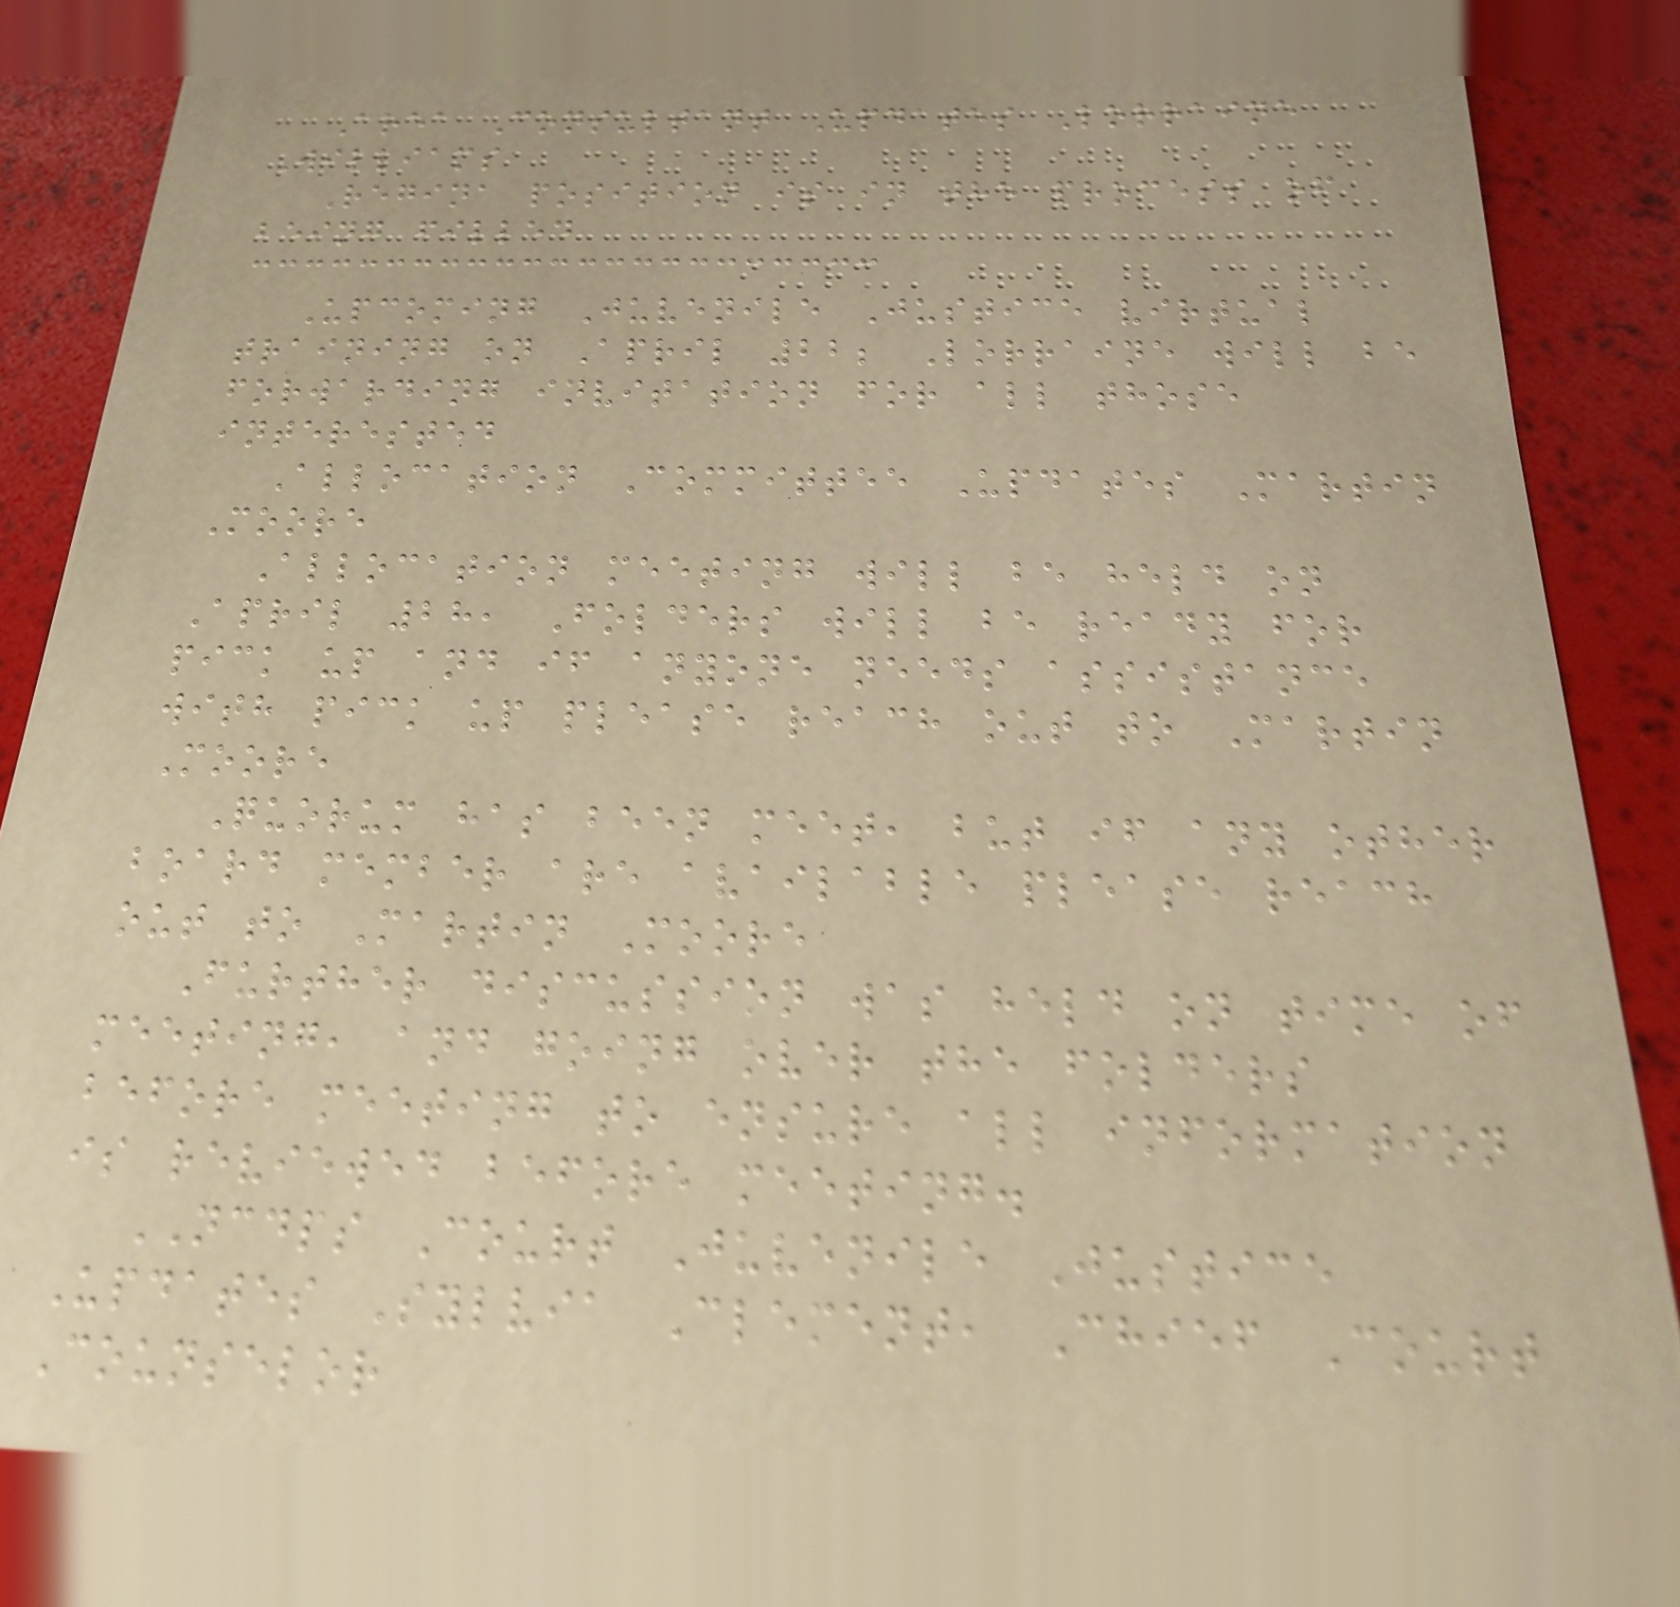Area Consultant Updates Lorraine
Williams
Regina position is in the process of
being filled
Upcoming Juvenile Justice virtual
training on April 22; Lorraine will be
forwarding invitation for all those
interested
Allocation Committee Updates Martin
Moore
Allocation meeting will be held on
April 28, Folders will be ready for
pick up and if anyone needs assistance
with pick up please reach out to Martin
Moore
Quorum has been meet, but if any other
board member are available please reach
out to Martin Moore
Further discussion was held on time of
meeting, and going over the folders
before meeting to ensure all information
is reviewed before meeting.
NCDPS Court Juvenile Justice
Updates Sylvia Clement, Chief Court
Counselor
